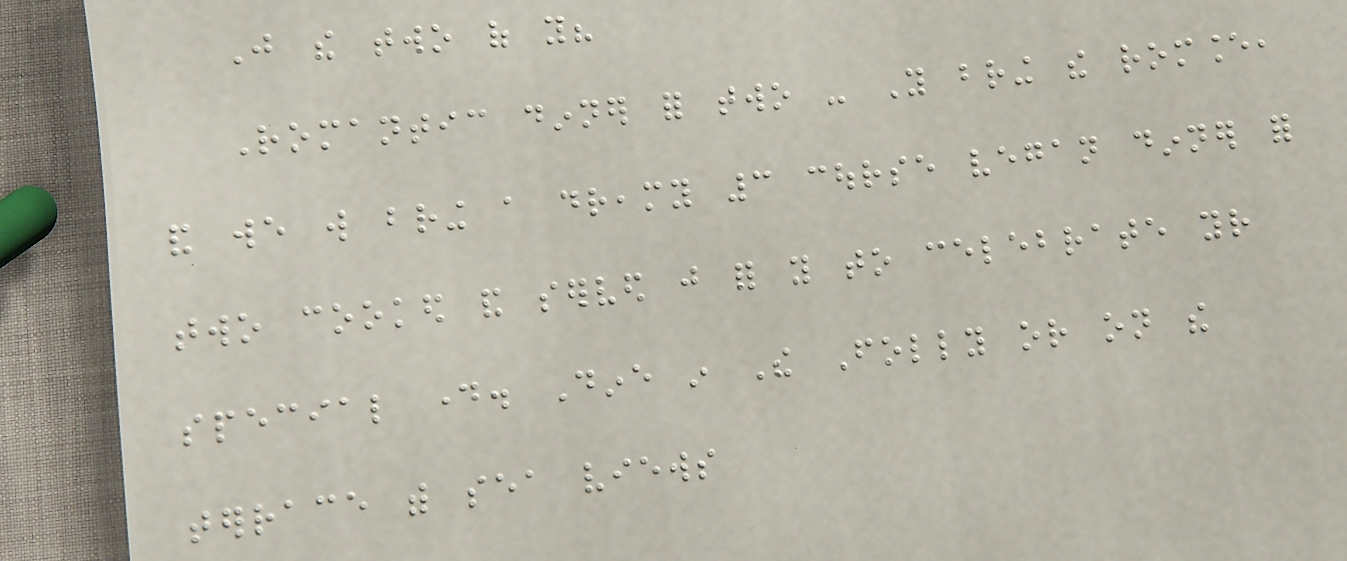Just the two of you?
Romantic dinner for two - You bring the romance,
and we will bring a dreamy 3 course vegan dinner for
two cooked and served just for you to celebrate your
special day. Dine in The Folly or on the
terrace with sea views
